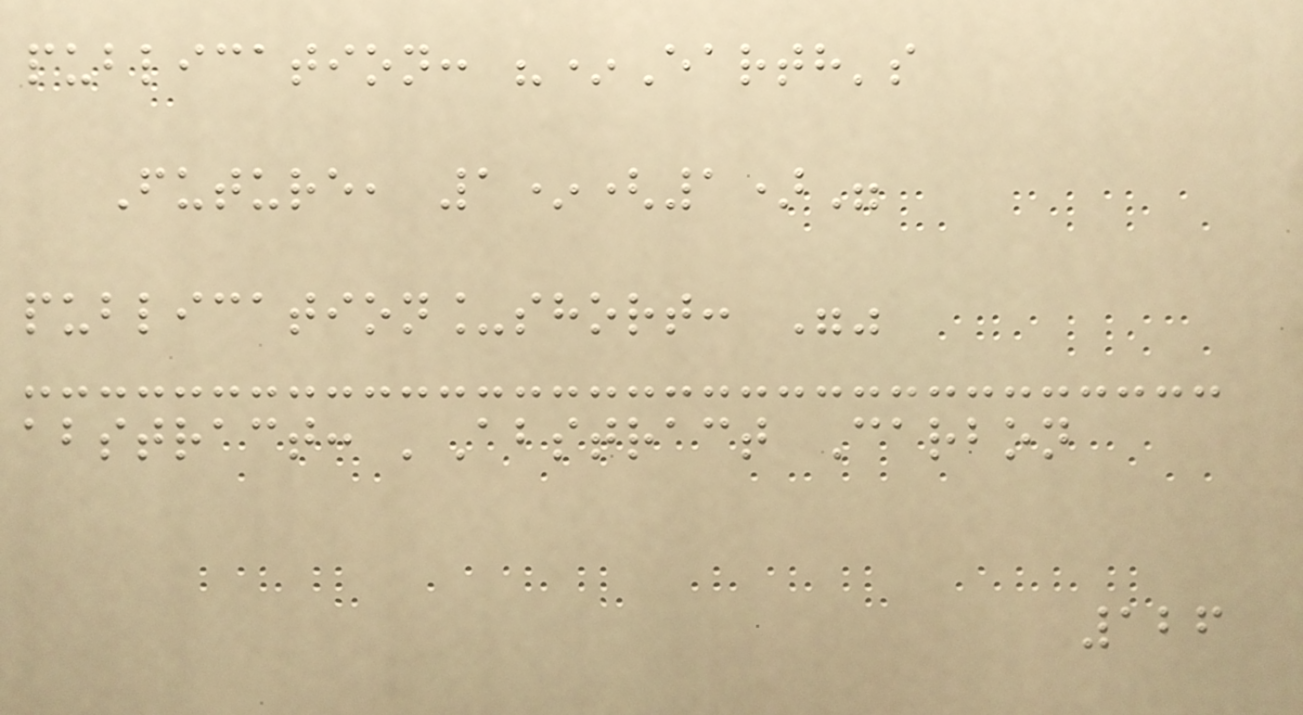publication: "*Earth's
Future, 1*(1)"
publication_short: ""
abstract: 'Abstract Carbon
126
